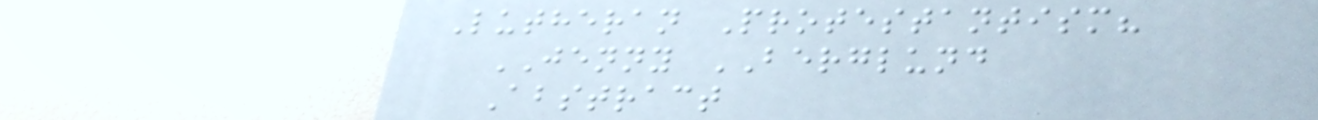Lutheran Protestantism?
JENNY BERGLUND
Abstract
